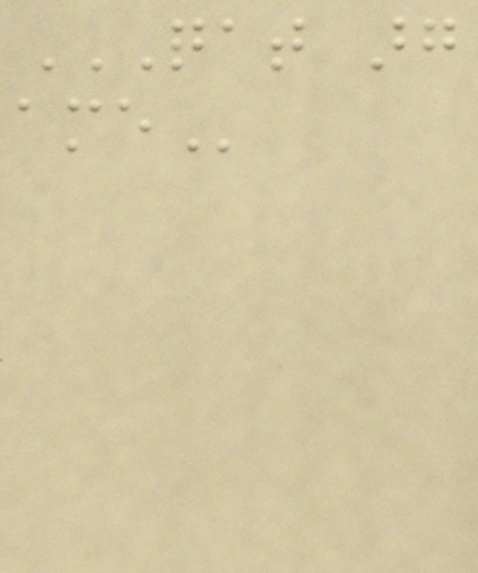QAT ARG
AME
